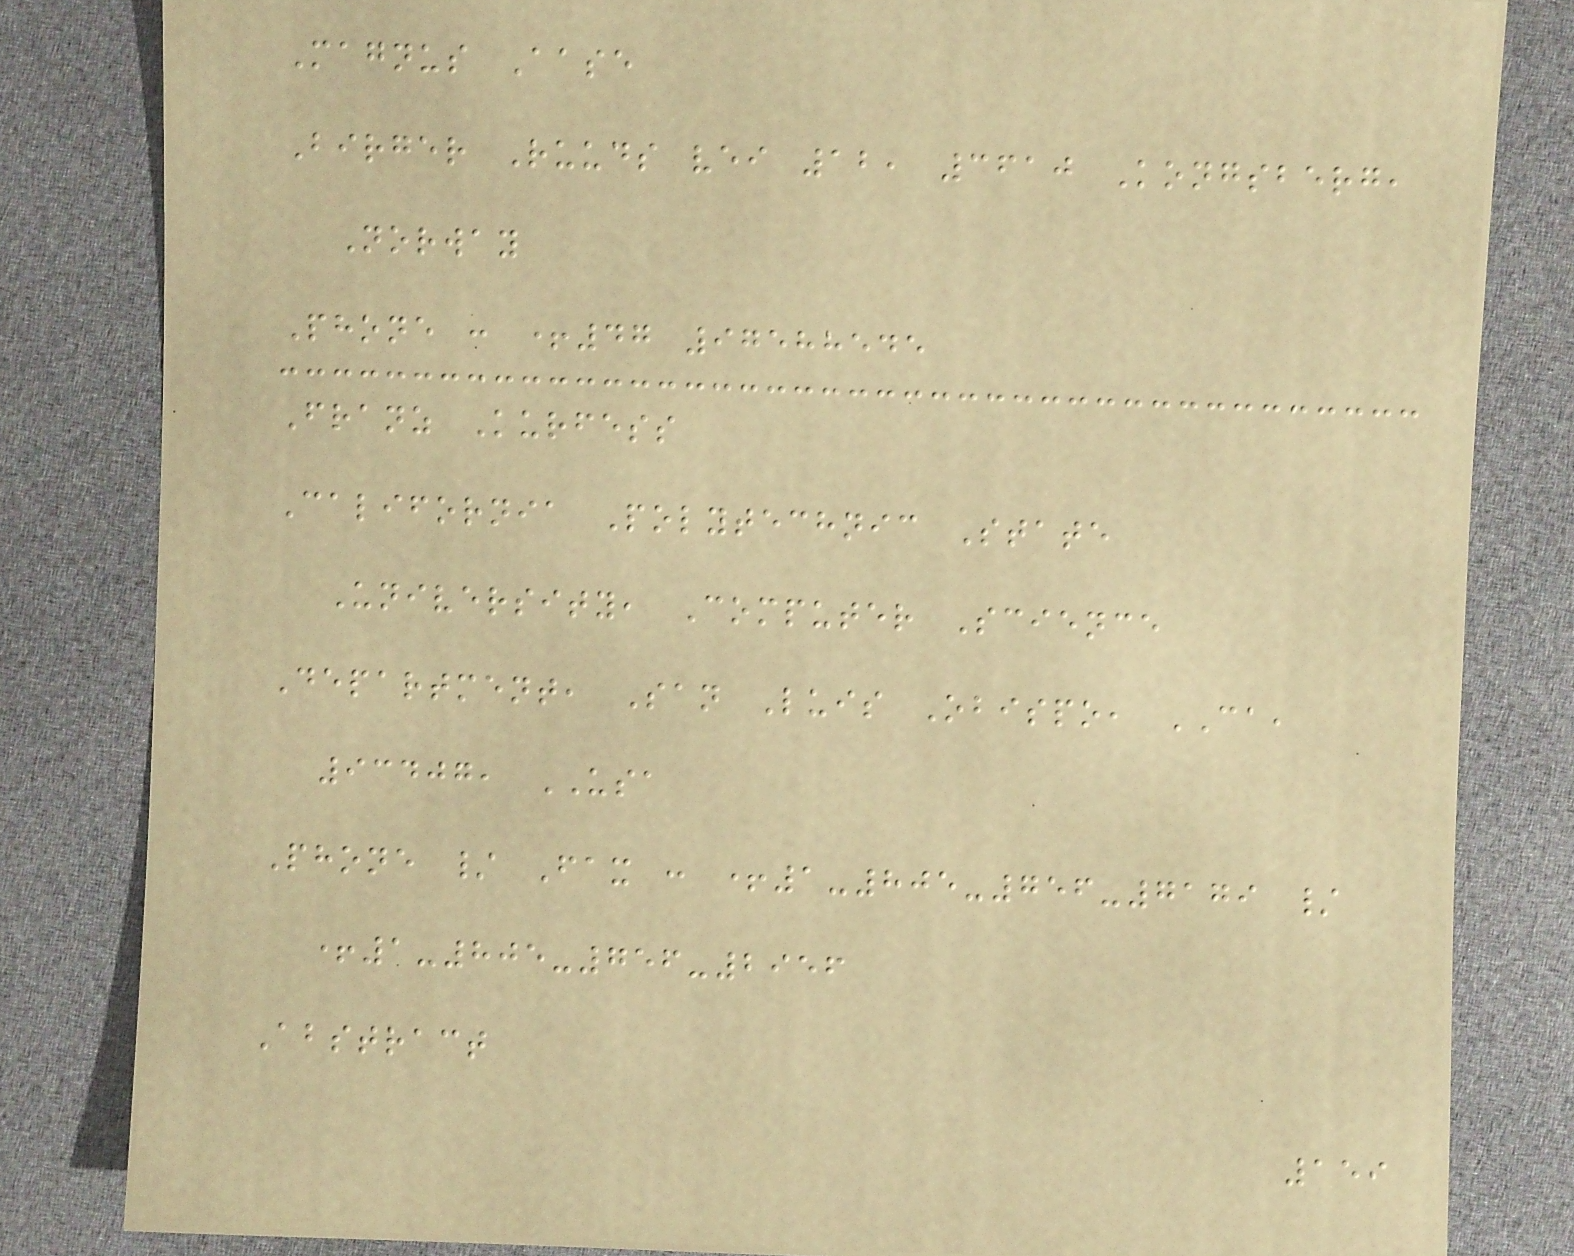Magnus Aase
Birger Ruuds vei 12, 3610 Kongsberg,
Norway
Phone : +47 97588545
Franz Kurfess
California Polytechnic State
University, Computer Science
Department, San Luis Obispo, CA,
93407, USA
Phone / Fax : +1-805-756-7179 /
+1-805-756-2956
Abstract
159
